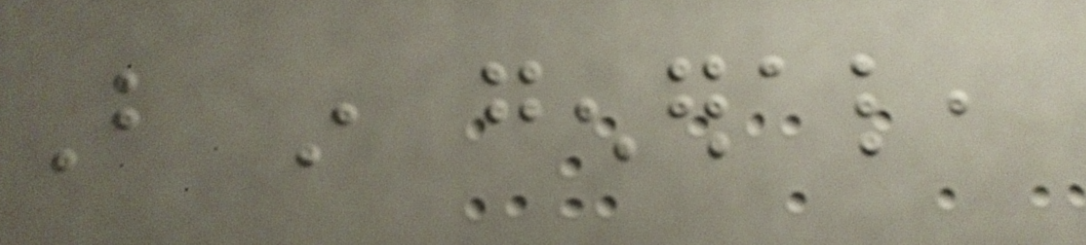But in general,
